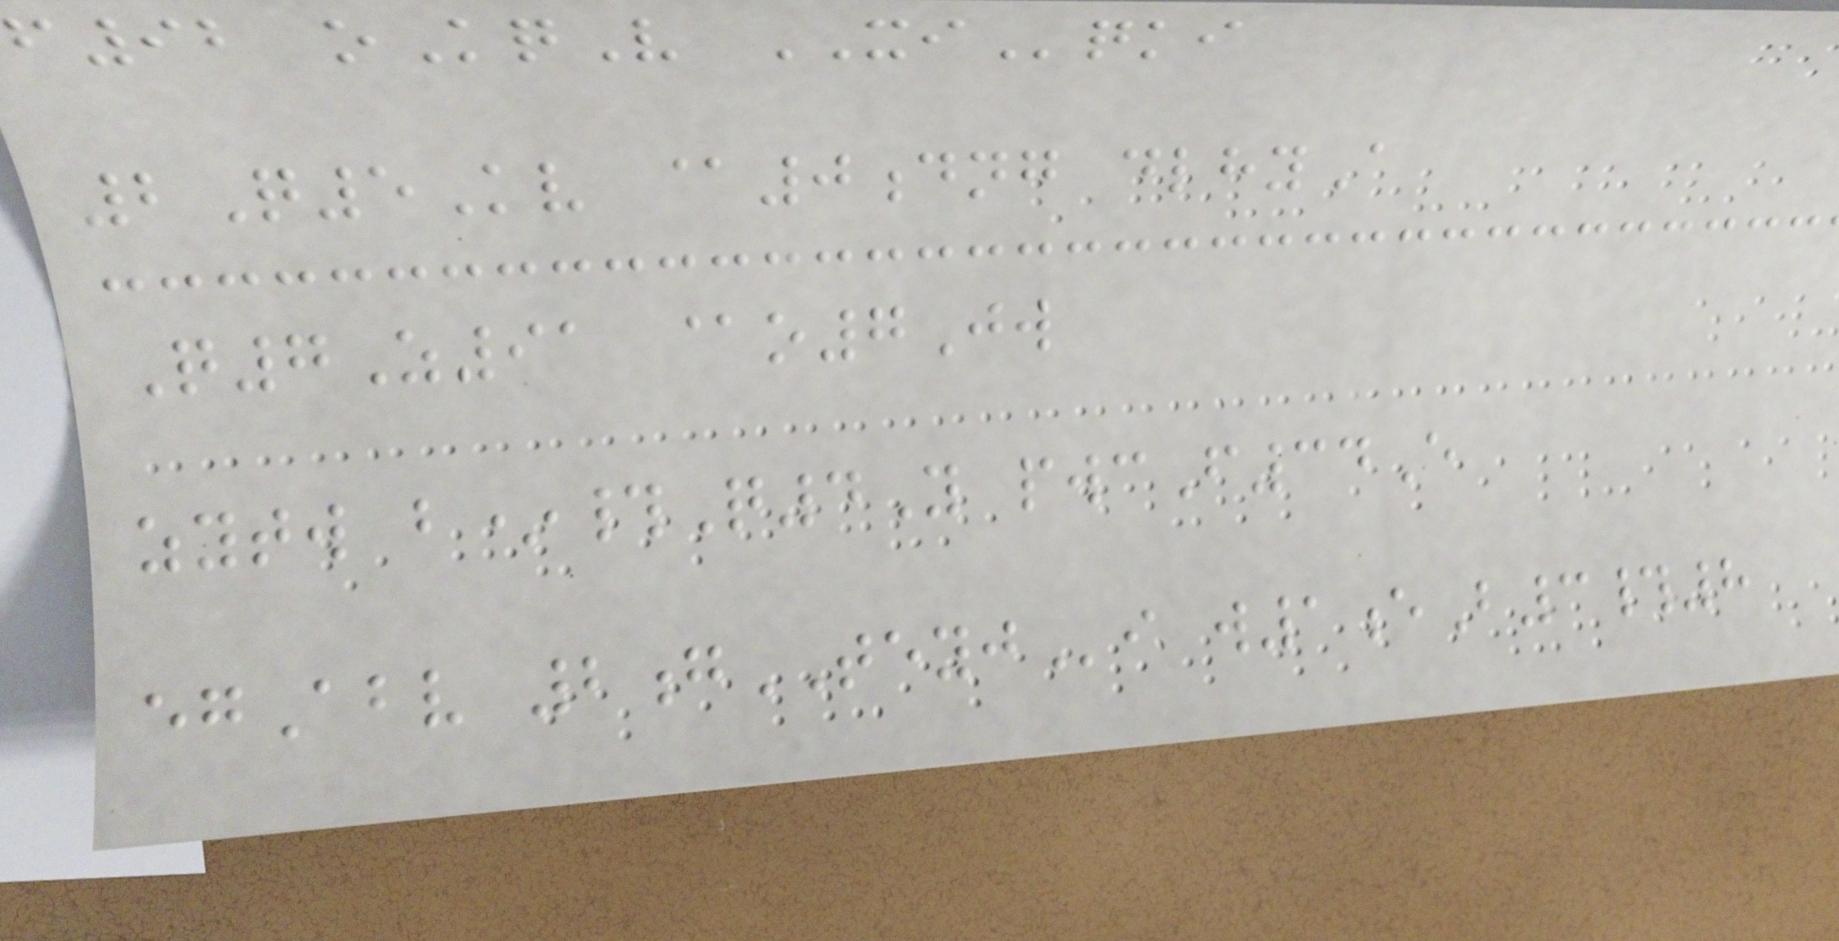f92 oKqV XIqki
2Q5Kv @0dng dlhyA
Q7Z91 @o7Jw
zytw b*#Q4Y pwcF34E
egAbv 2gTEYJi w1eB3#8
